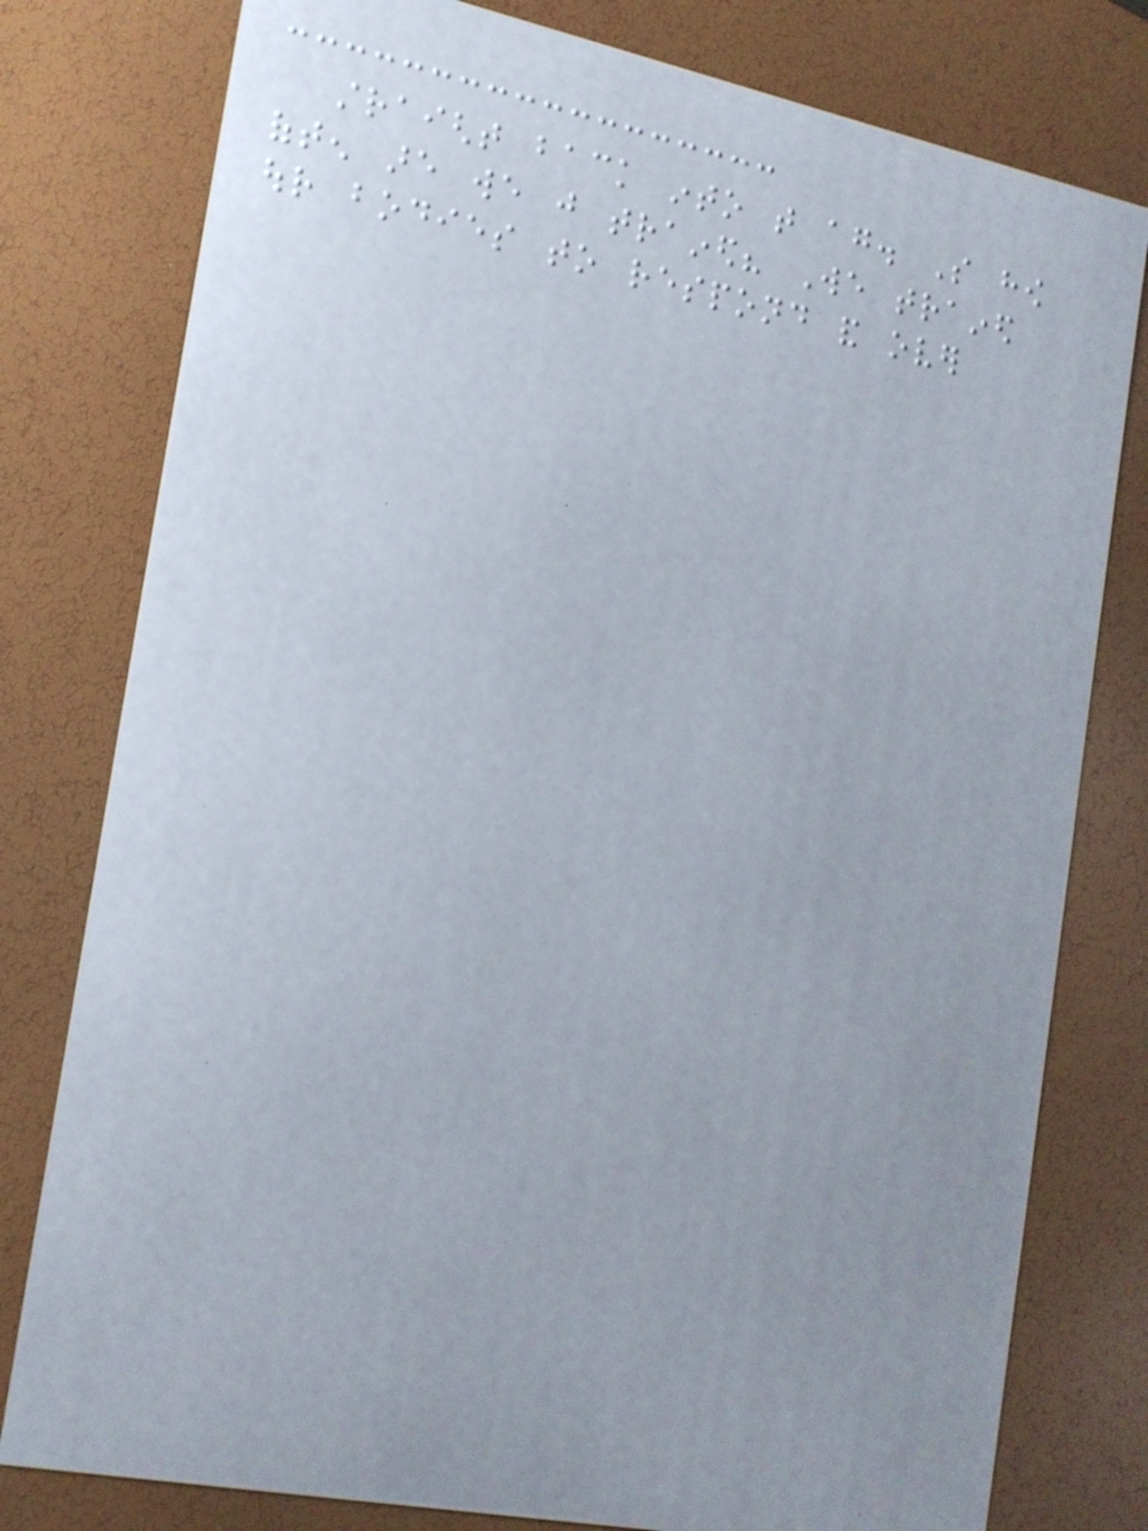straight back into that again. So how
often are we just trained? We trained
our bodies to respond and over
